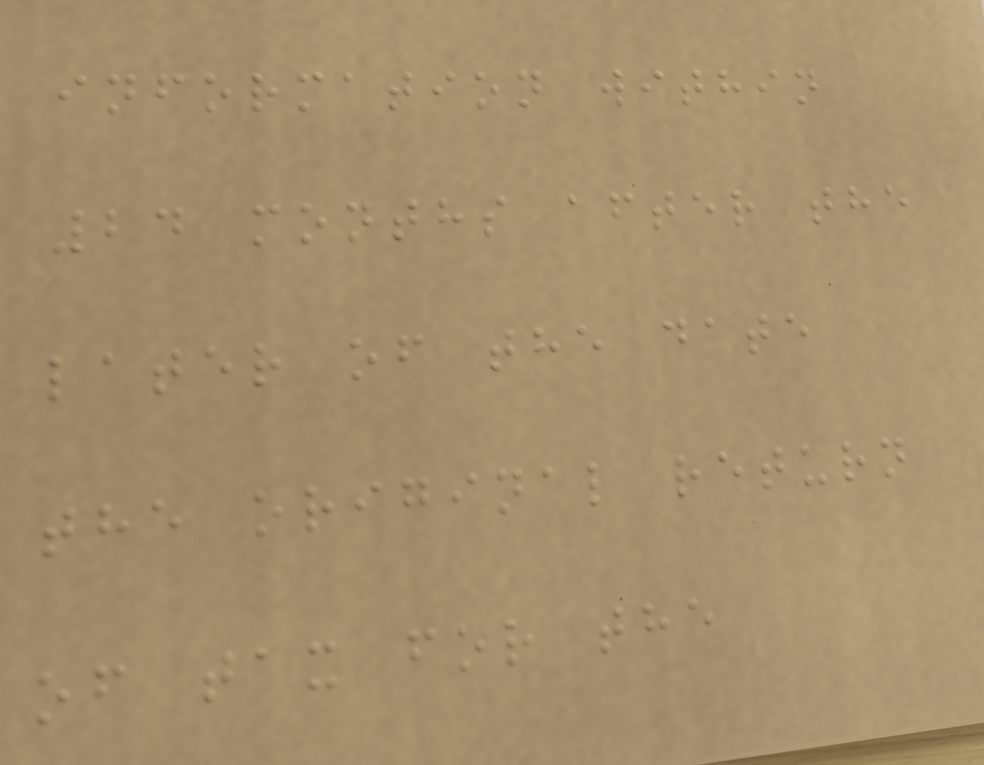information within
24 months after the
later of the date
the original return
of tax for the
